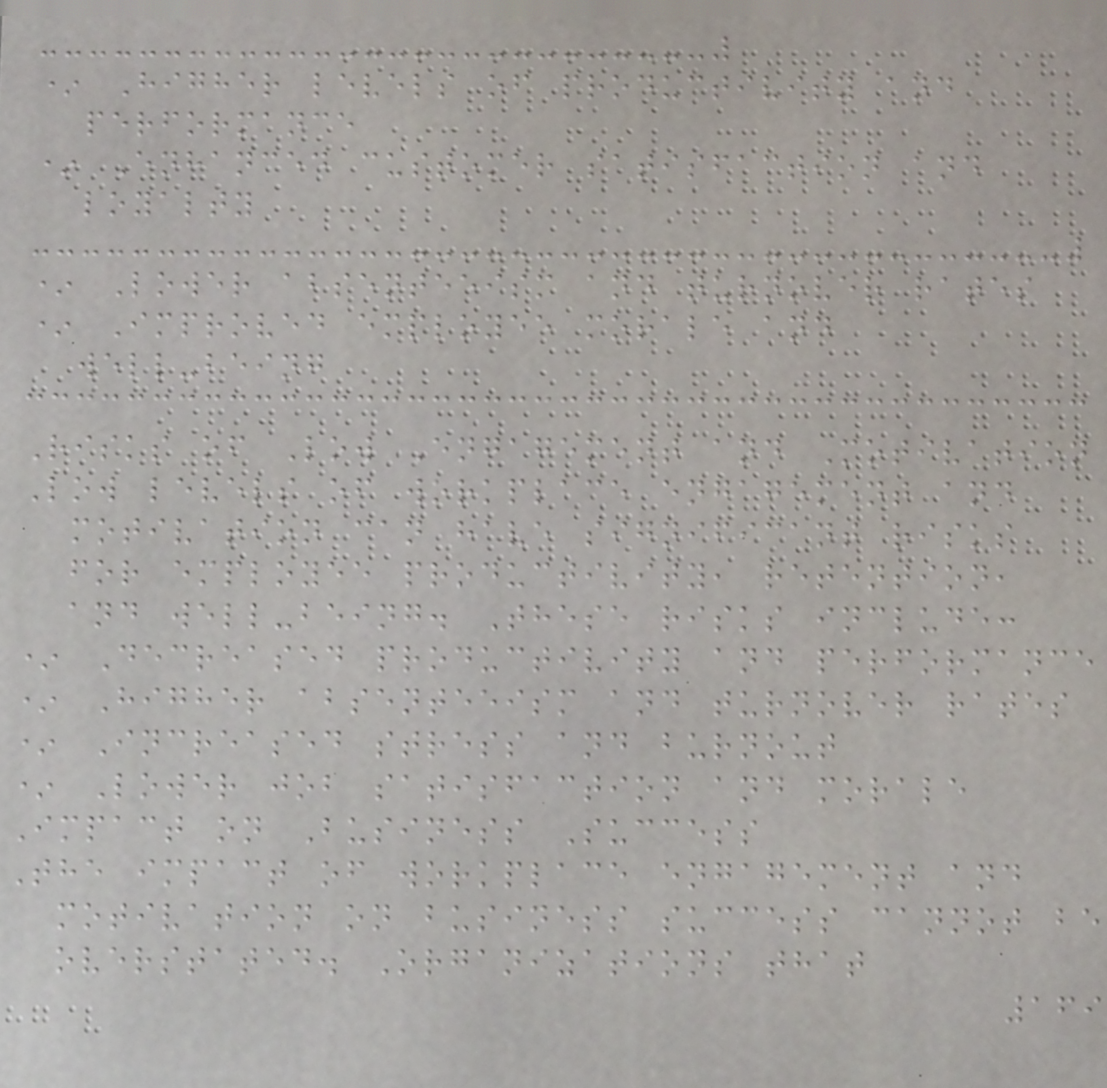* Higher levels of productivity and
performance
* Enhanced customer satisfaction and
loyalty
* Lower absenteeism and turnover rates
* Improved employee morale and
well-being
Risks of Low Engagement and Motivation
Low levels of workplace engagement and
motivation can have significant risks
for employee productivity, retention,
and well-being. These risks include:
* Decreased productivity and performance
* Higher absenteeism and turnover rates
* Increased stress and burnout
* Lower job satisfaction and morale
Impact on Business Success
The impact of workplace engagement and
motivation on business success cannot be
overstated. Organizations that
169
